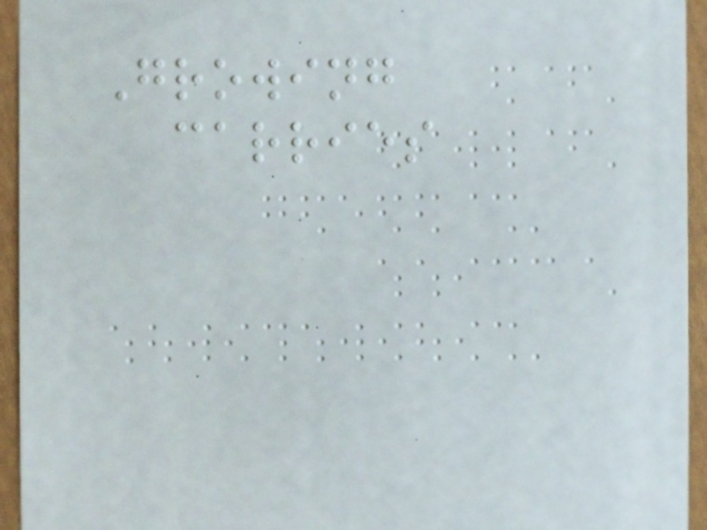Growing
carries
